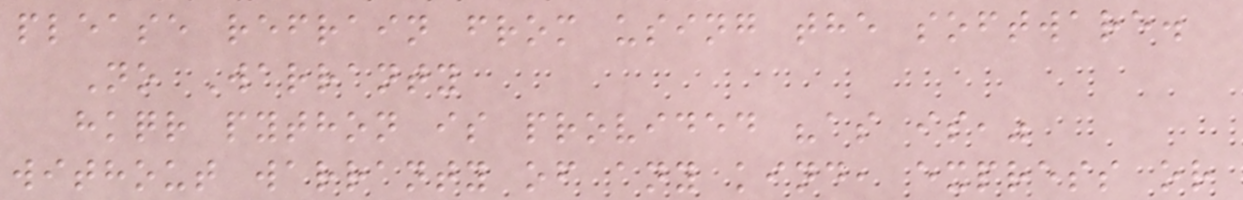please refrain from using the software.
No Warranty
hkqr python is provided "as is,"
without warranty of any kind, express or
